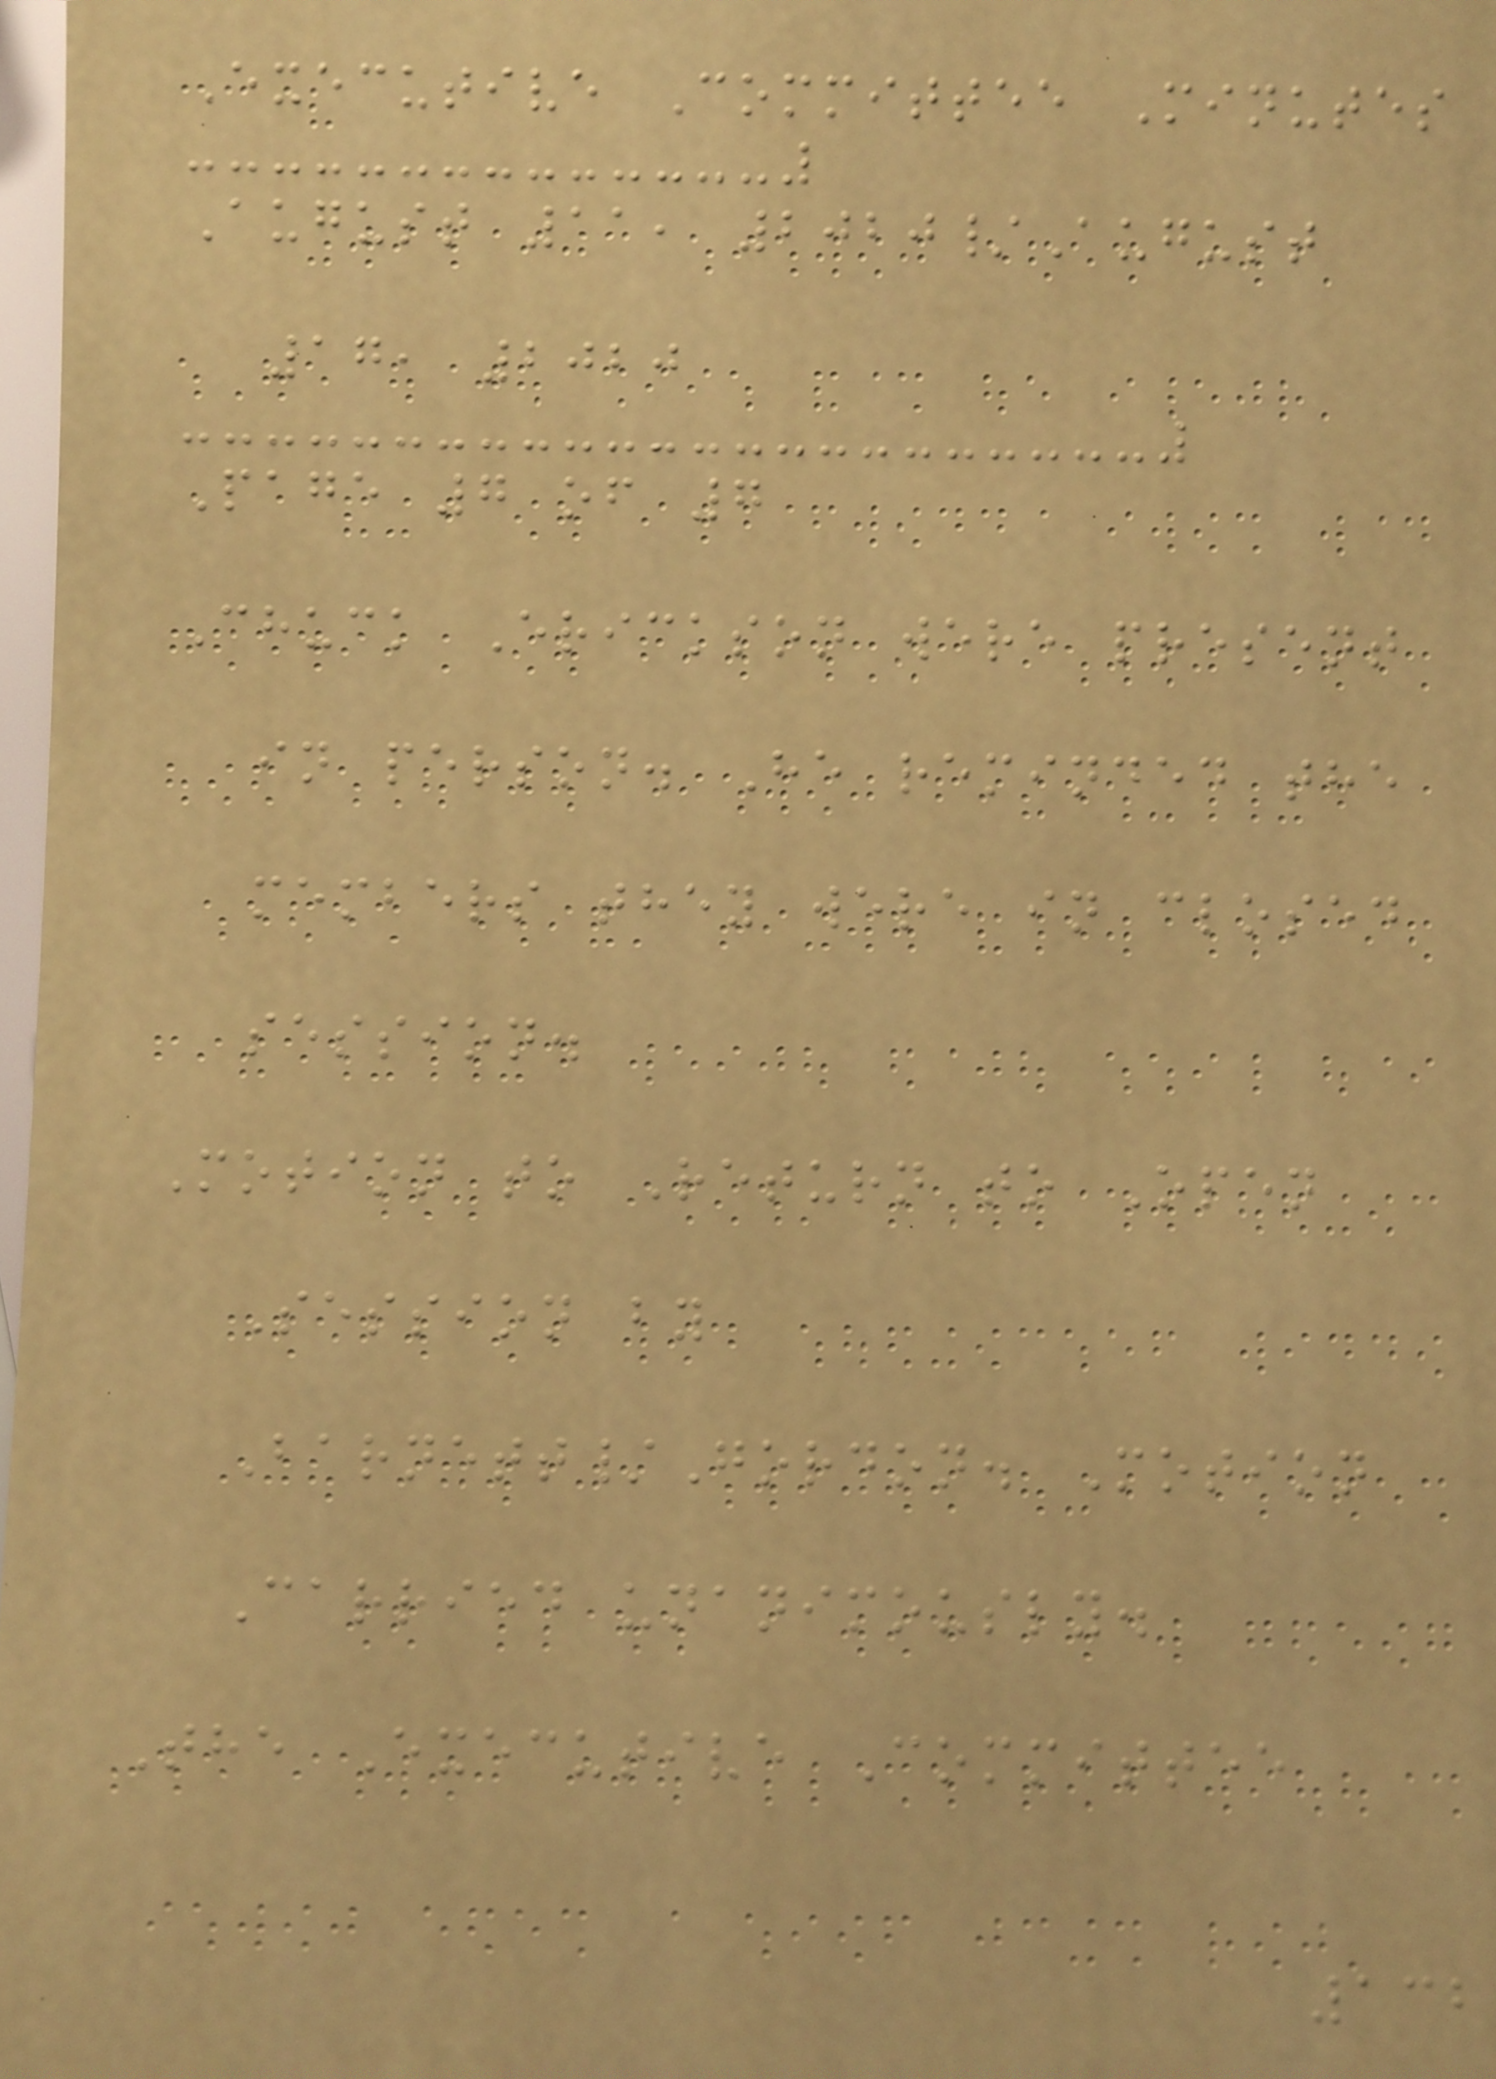Executive Committee Minutes
August 11, 2020/August
17, 2020
Page 7 of 7
Chuck Erickson were present
in person. He reminded the
members they were in closed
session.
Motion to Return to Open
Session by
Barnett/Gordon. Motion
Carried unanimously.
The Executive Committee
132
